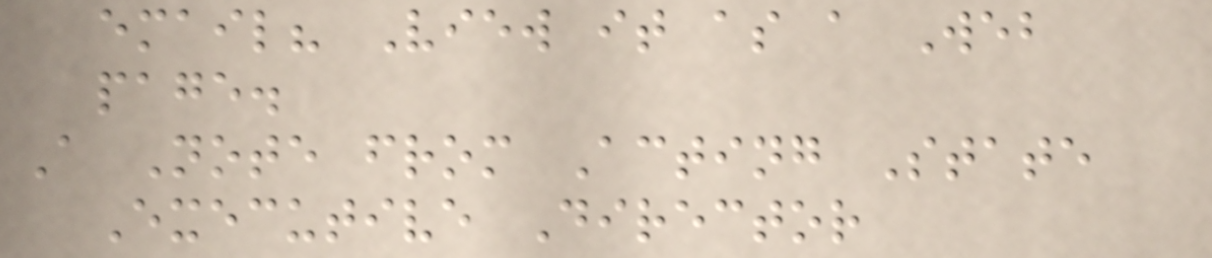email? View it as a Web
page.
A Note from Acting State
Executive Director
